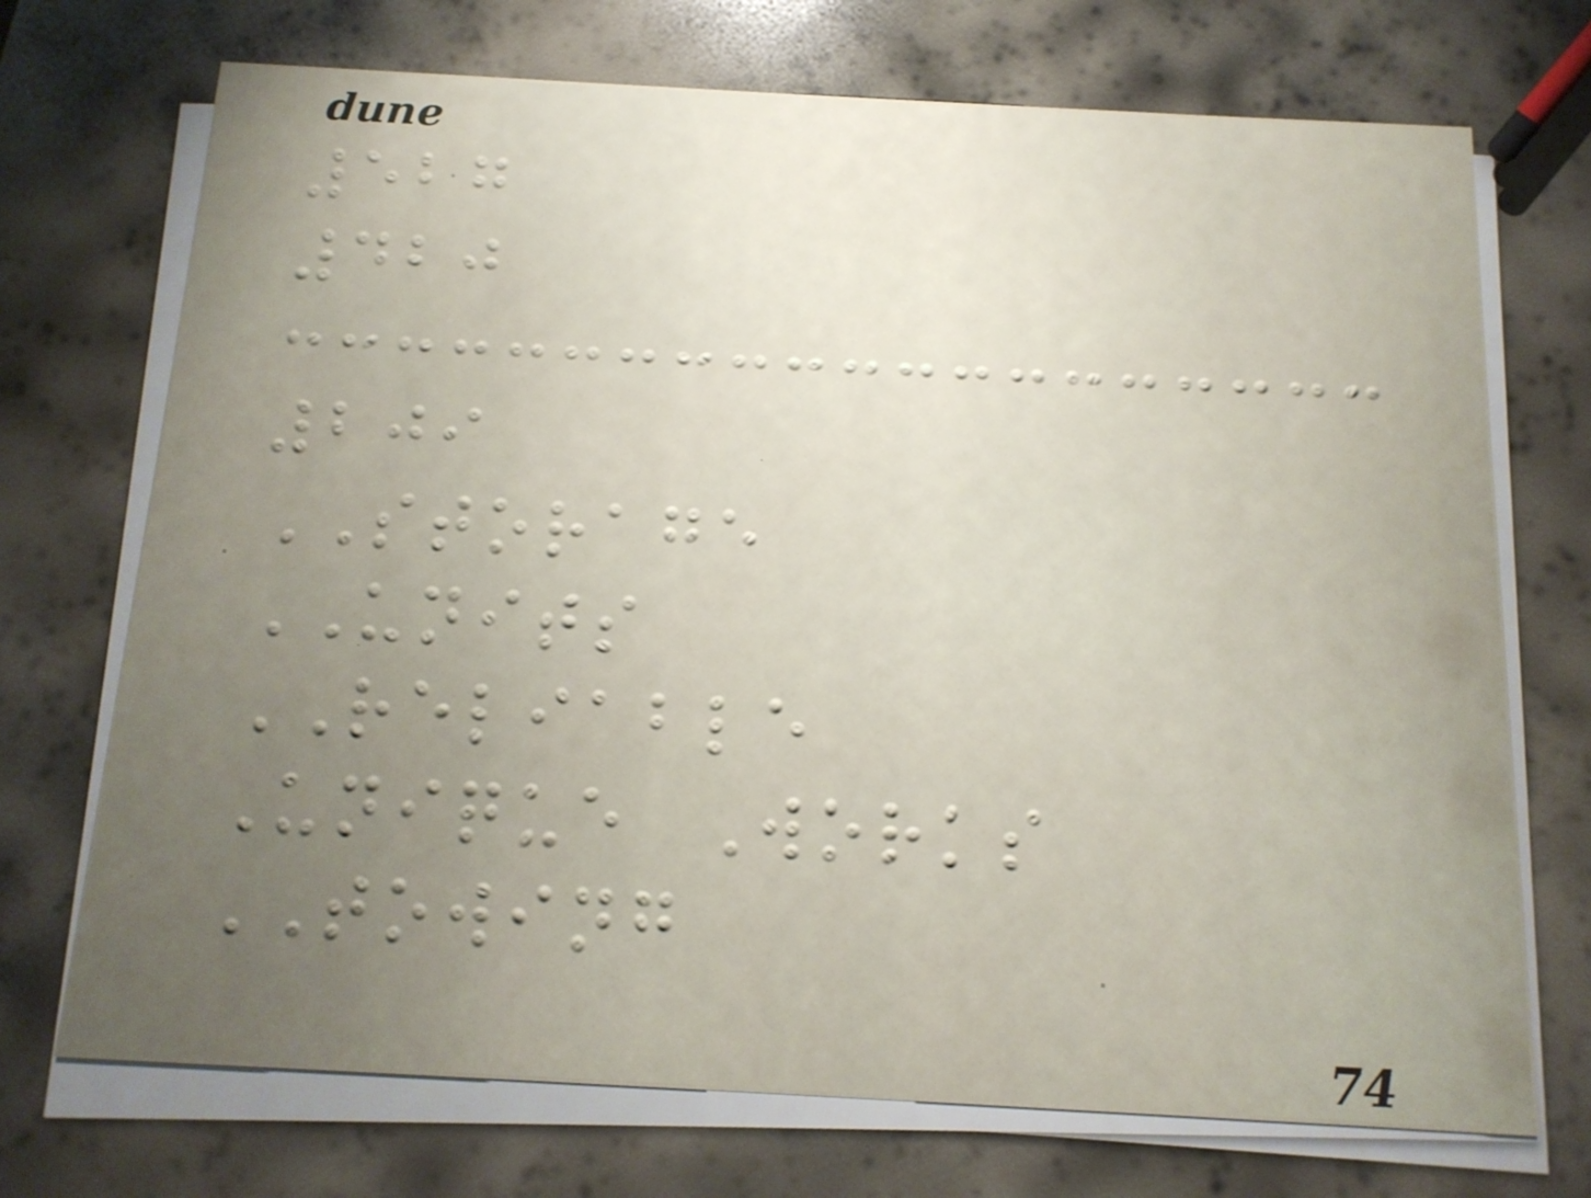527
420
209
STORAGE
UNITS
RELIABLE
Unique Works
TOWING
